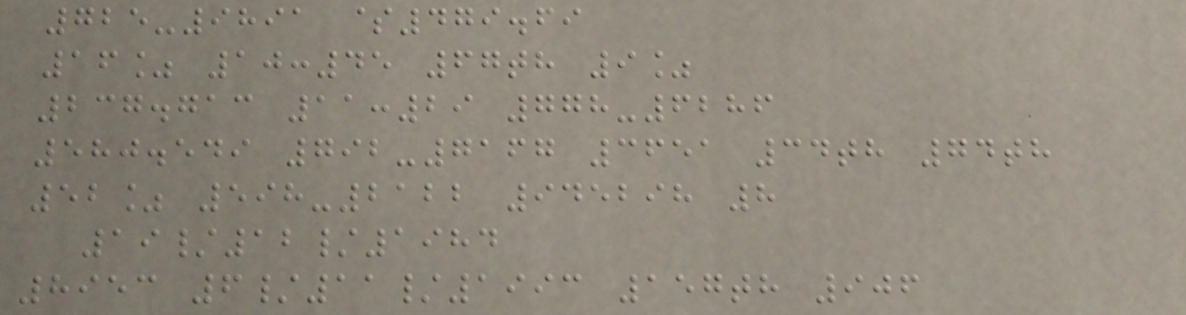725-9891 $479.69
16% 10:45 67th 9%
237.713 11:29 778-6286
580.549 792-7167 3651 34th 74th
52% 598-2122 945298 8
19/12/1984
8953 6/11/1993 157th 906
